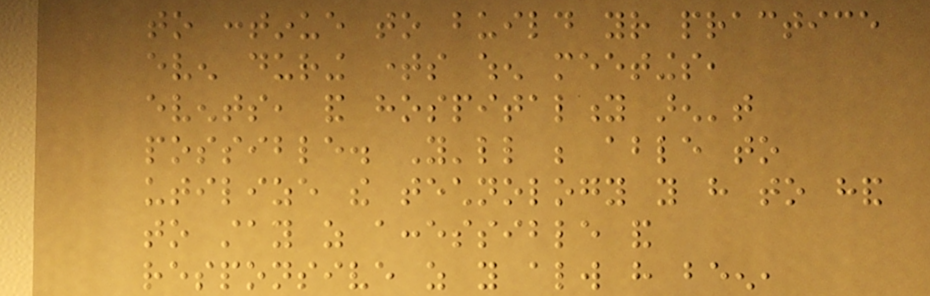to continue to build your practice
even during times when meetings,
events, and hospitality aren't
possible. You'll be able to
utilize the technology you have to hand
to stay as accessible and
responsive as you always have been,
